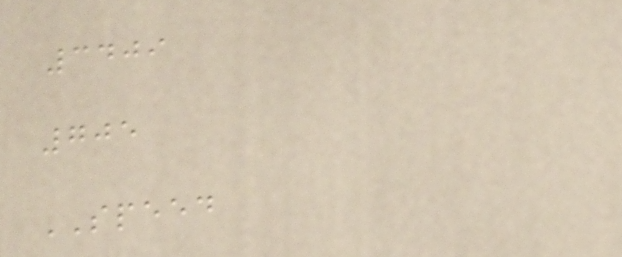3409
705
SPEED
